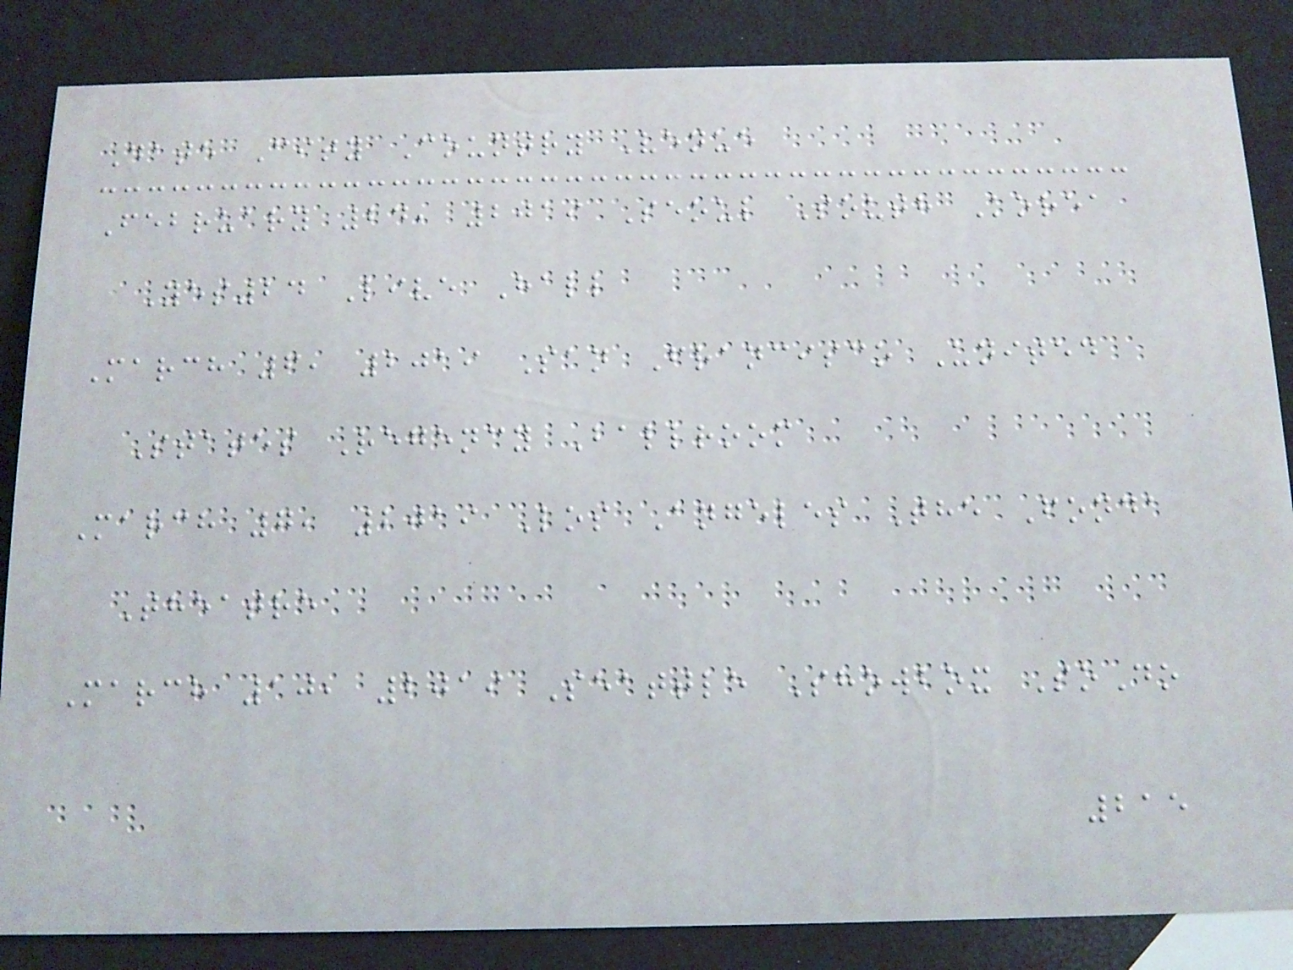Date City Country Venue
February 24, 2019 Seoul South Korea
Yes24 Live Hall
March 6, 2019 San Francisco United
States Regency Ballroom
March 7, 2019 Los Angeles The Fonda
Theatre
March 10, 2019 Seattle Showbox SoDo
215
